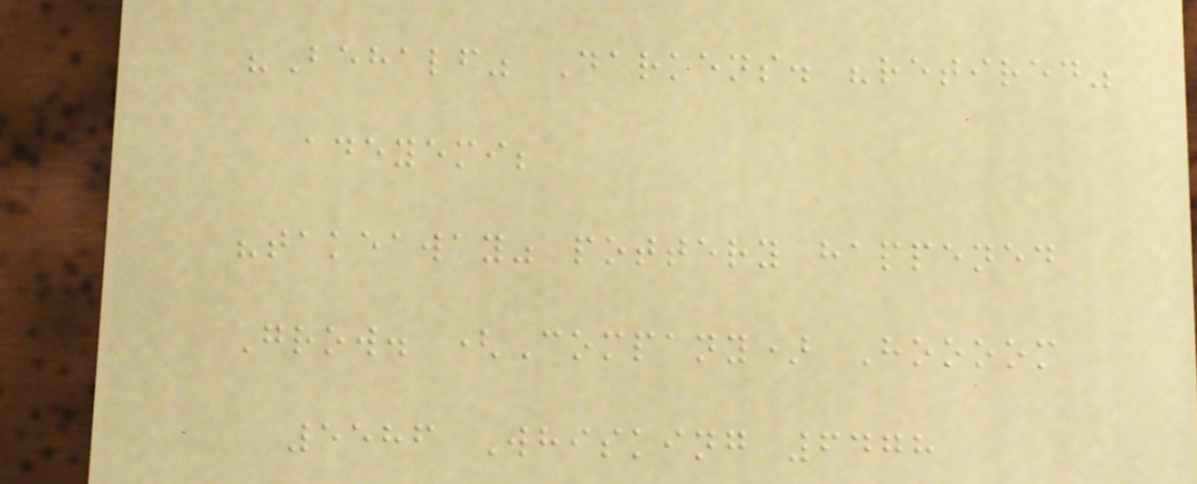"Behalf" Darkens. "retired"
adeyemi;
"takeaway" pottery happened
Grow. (Company) Hoooom
5586 Whisking 6478
